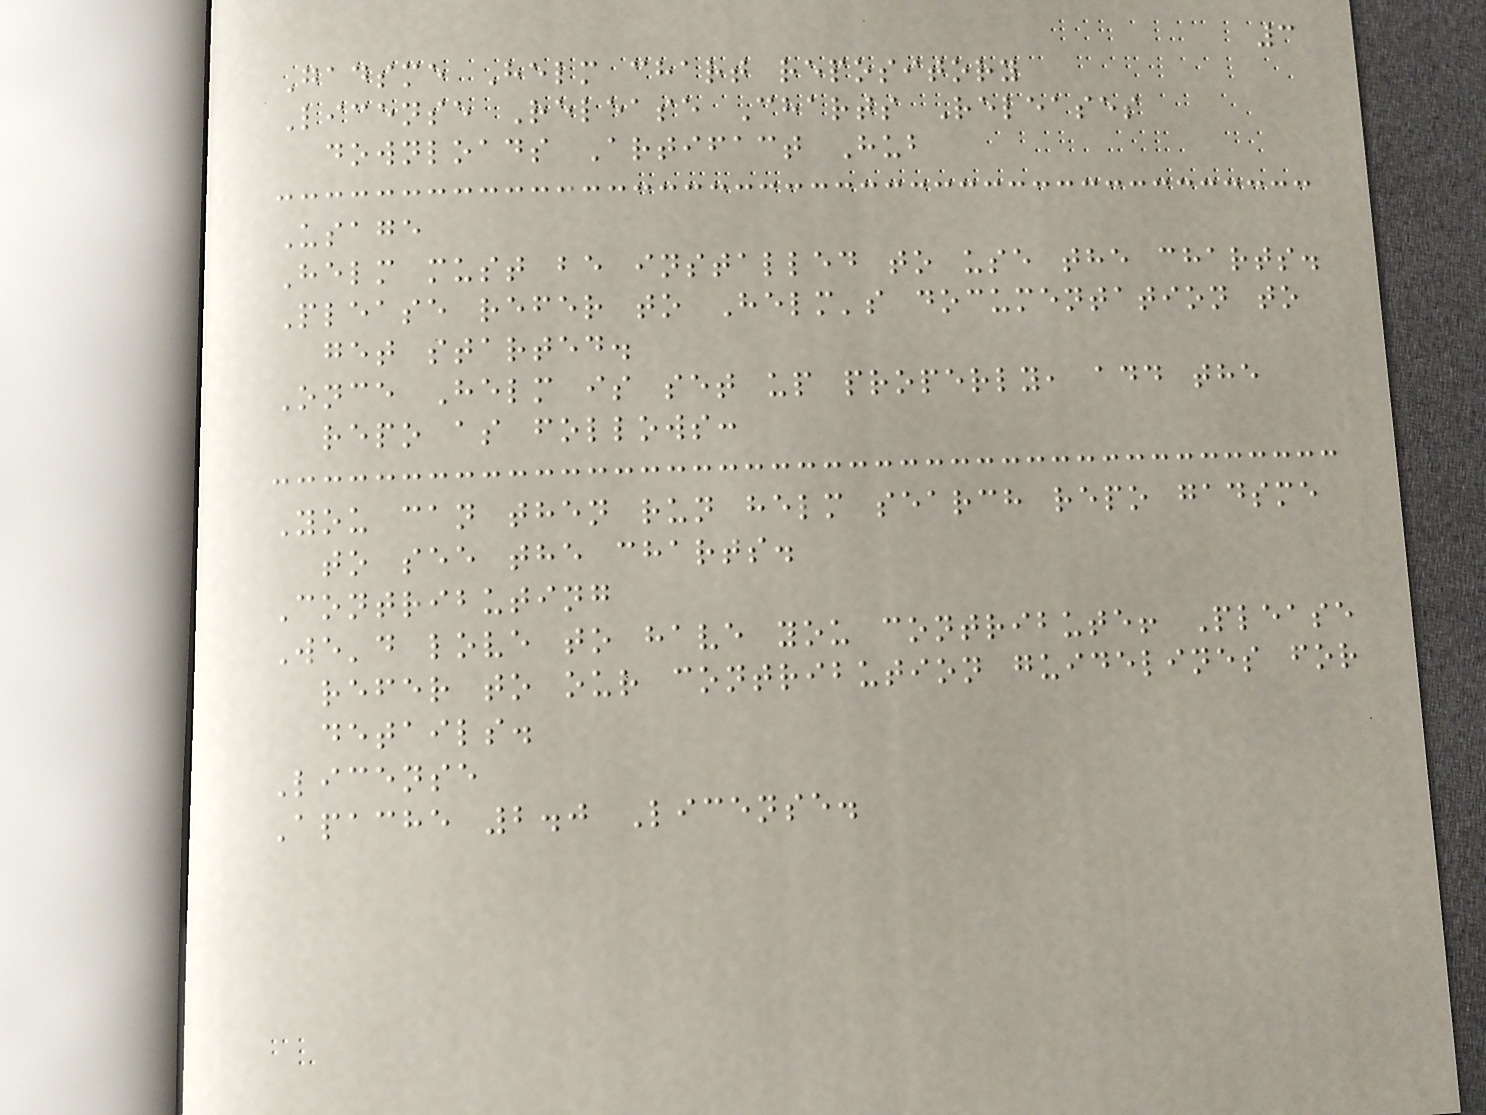3
Gadsme Helm chart repository
License Release Charts Releases
downloads Artifact Hub
Usage
Helm must be installed to use the charts.
Please refer to Helm's documentation to
get started.
Once Helm is set up properly, add the
repo as follows:
You can then run helm search repo gadsme
to see the charts.
Contributing
We'd love to have you contribute! Please
refer to our contribution guidelines for
details.
License
Apache 2.0 License.
